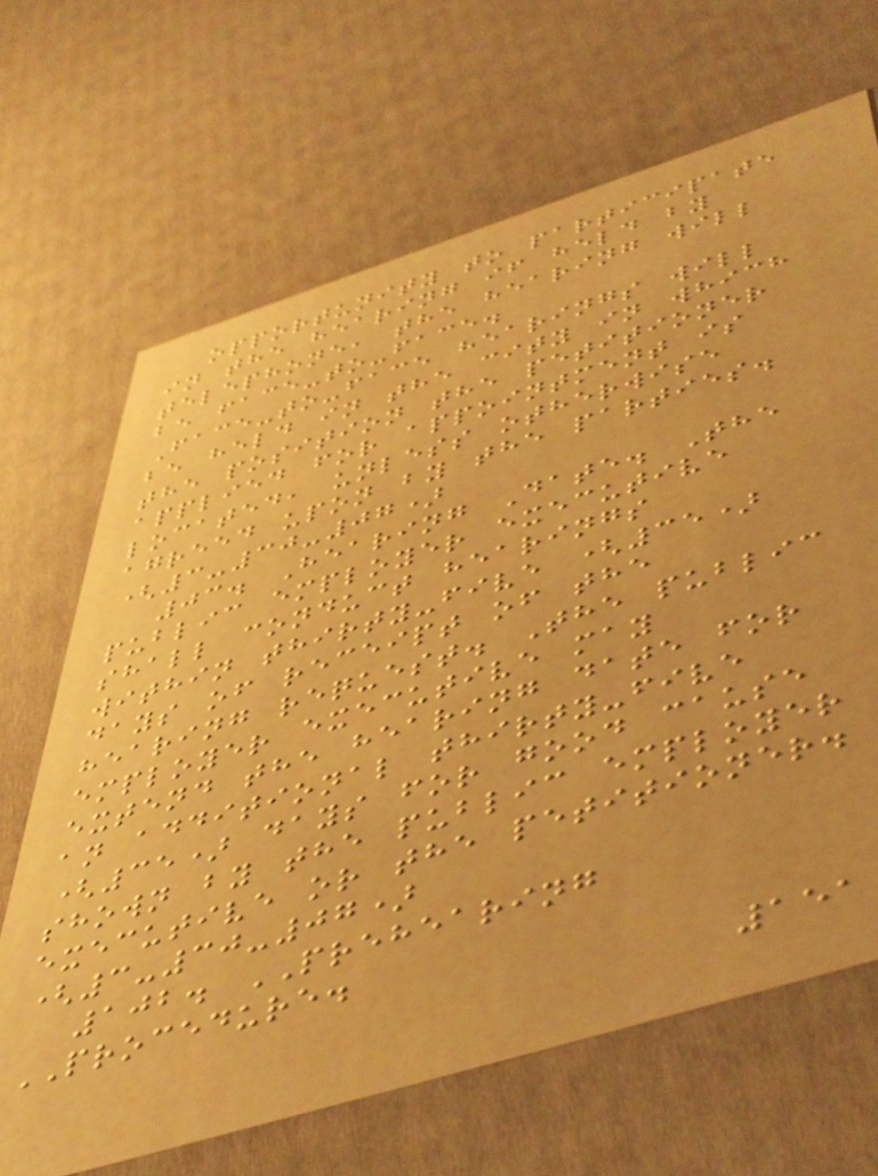opportunity to participate
in the hearing if held by
telephone, the hearing will
be face-to-face.
Face-to-face hearings will
be held in the city in which
the position the petitioner
applied for appointment is
located, unless otherwise
agreed upon by the parties.
(3-30-07)
03. Hearing Date. The
public employer executive
shall conduct hearings
within thirty-five (35)
days of receipt of the
hearing request. The public
employer executive may
extend the hearing date for
an additional thirty-five
(35) days for good cause
shown by the public employer
executive or the petitioner.
(3-30-07)
102. PREHEARING
PROCEDURE.
151
